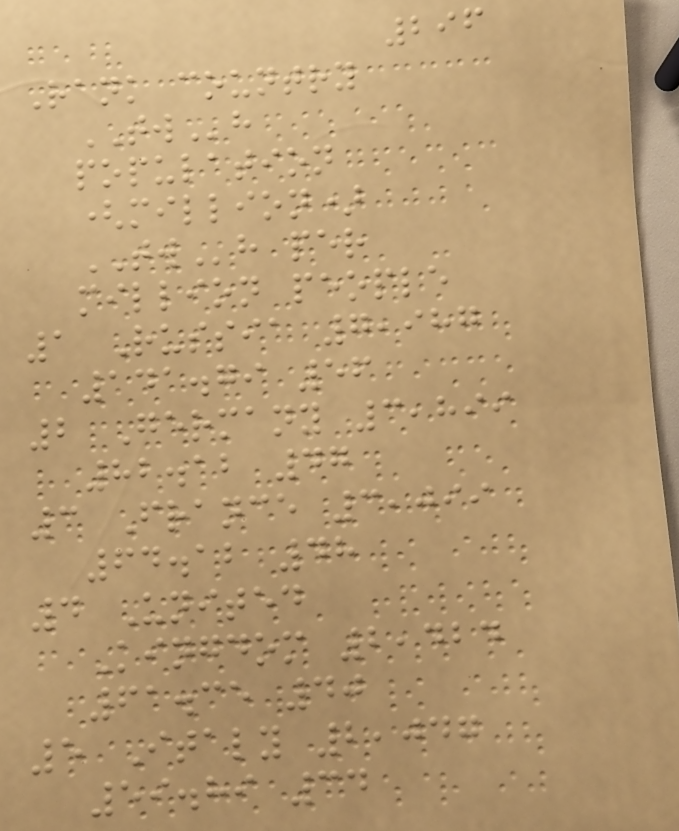296
Rank country
TWh
population
(million)
TWh per
million people
1 Russia 7,987
141.79 56
2 Germany 3,899
82.12 47
3 France 3,099
64.12 48
4 United
Kingdom 2,424
61.35 40
5 Italy 2,047
59.89 34
